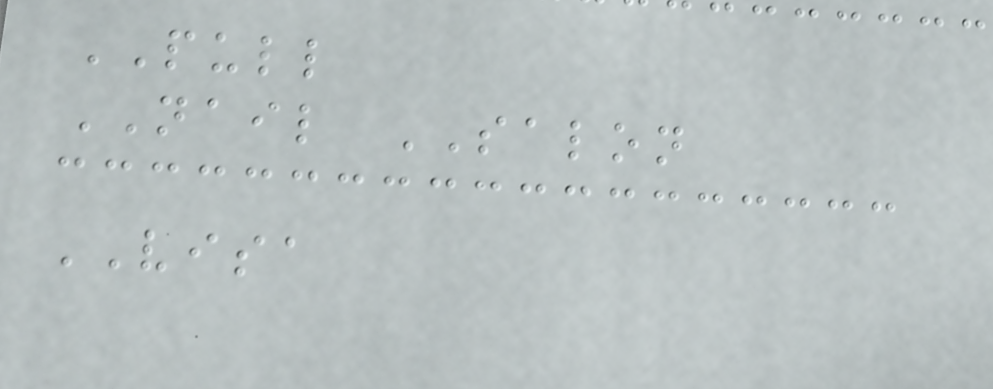PULL
NAIL SALON
VISA
